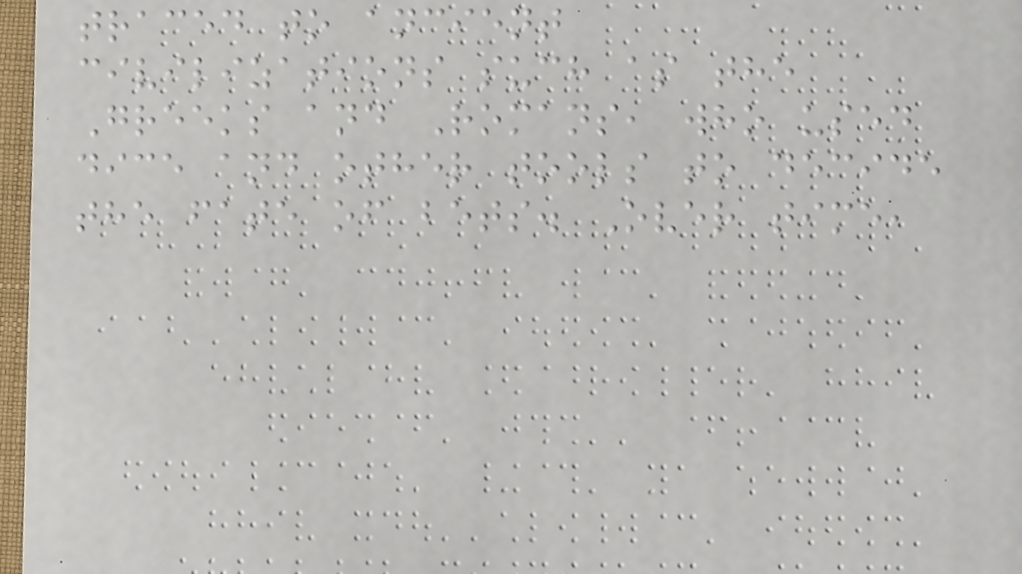traced to ancient
civilizations such as the
Greeks and Romans, who used
dice and other tools to decide
the fate of bets. Over time,
